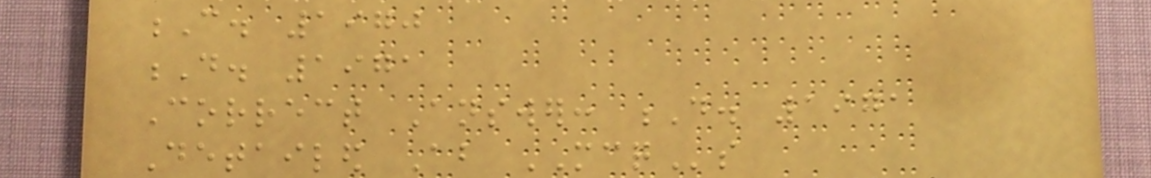C. 1970
D. 1971
Correct Answer: D. 1971
Detailed About MCQs
